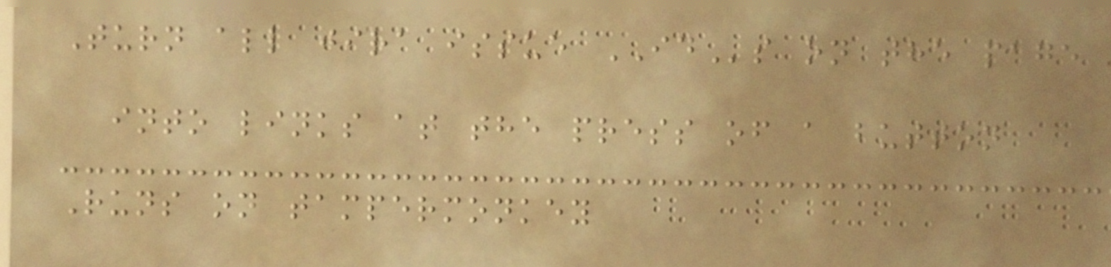Turn all jira issue IDs on the page
into links at the press of a button
Runs on tampermonkey
